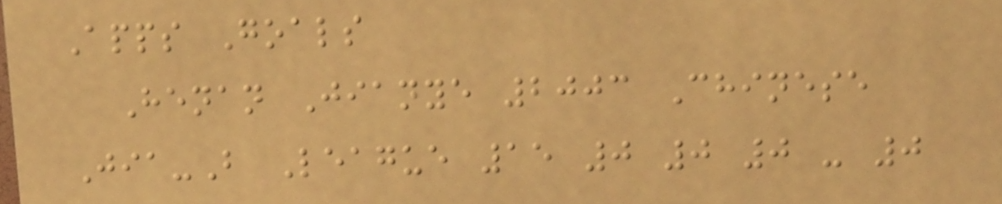Apps Goals
Henan Jianye 2003 Chinese
Jia-B League 15 0 0 0 - 0
